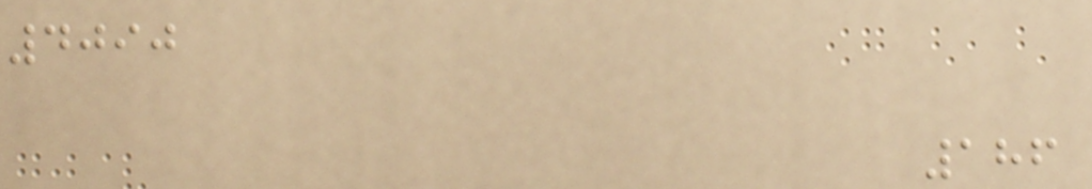4090
186
